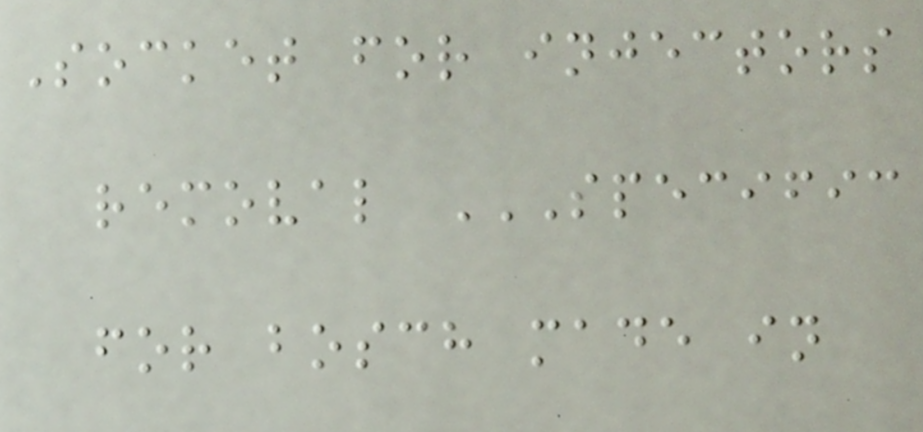Socket for injectors
removal SPECIFIC
FOR BOSCH MADE IN
